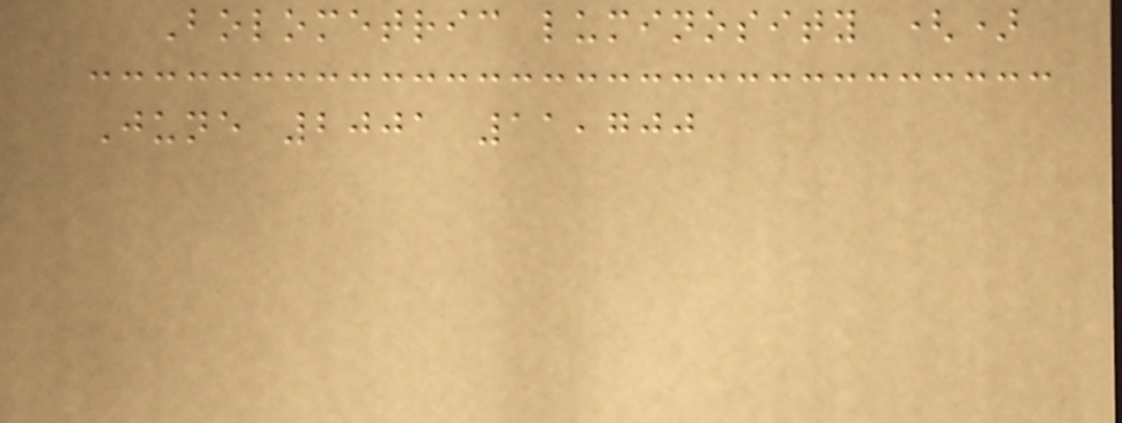Bolometric luminosity ()
June 2001 11,700
